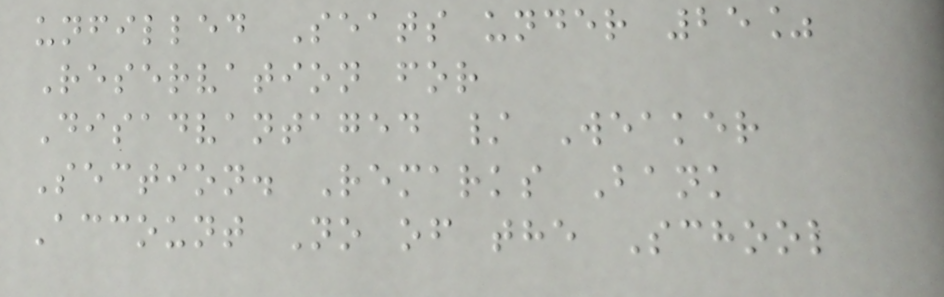unfilled Seats under 25%
Reservation for
Disadvantaged / Weaker
Section. Remarks Bank
Account No of the School
